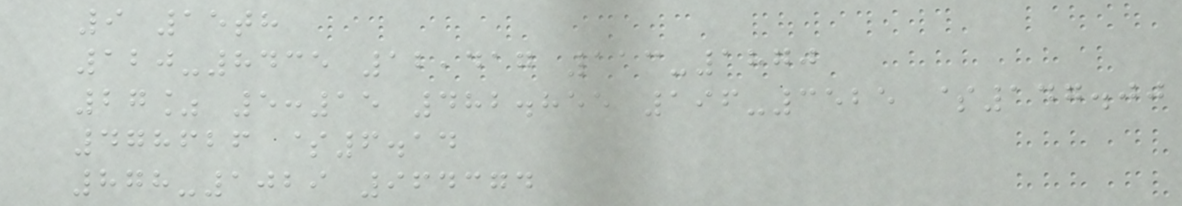9 15th
120-8435 12,417 113-1870
27% 5:15 482.855 196-3525 $147.00
478626 $6.14
878-1029 964374
